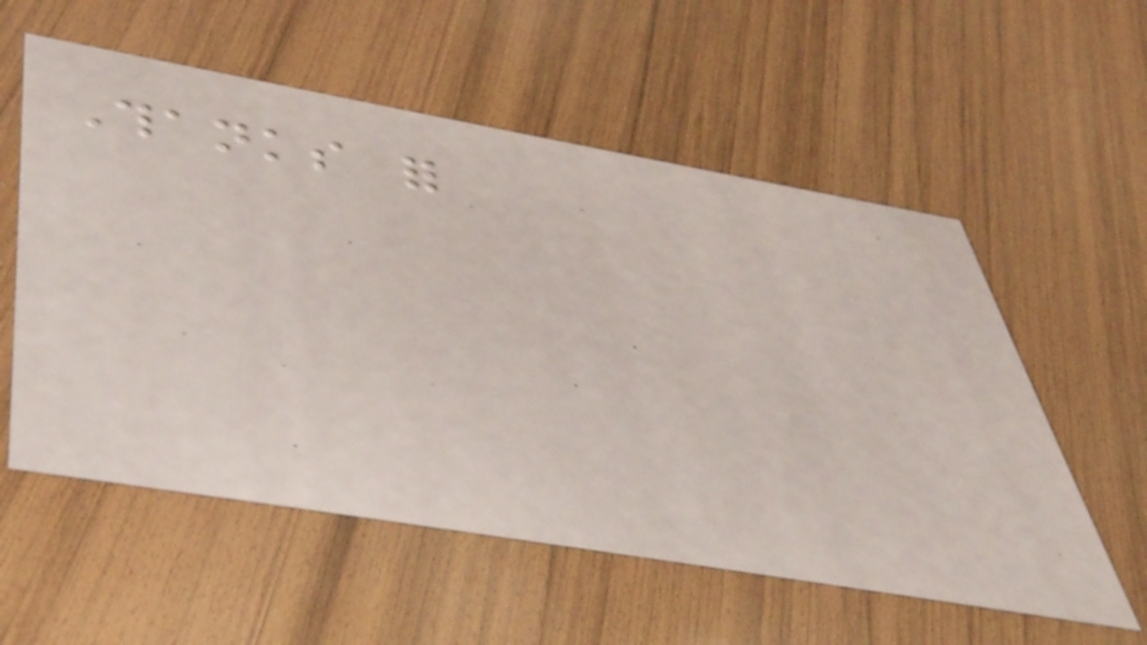Thanks for
